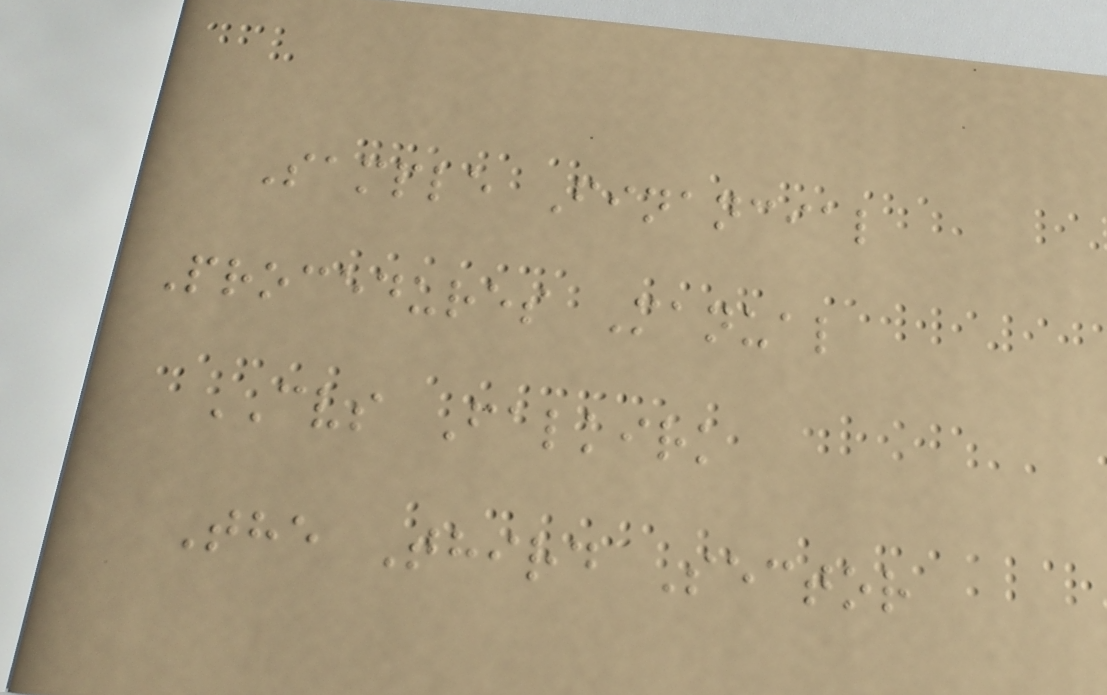Sample Financial
Procedures Manual
CVS Falkirk
The Third Sector
